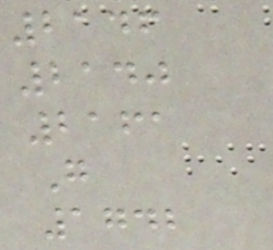2146
2140
2161
G
1742
